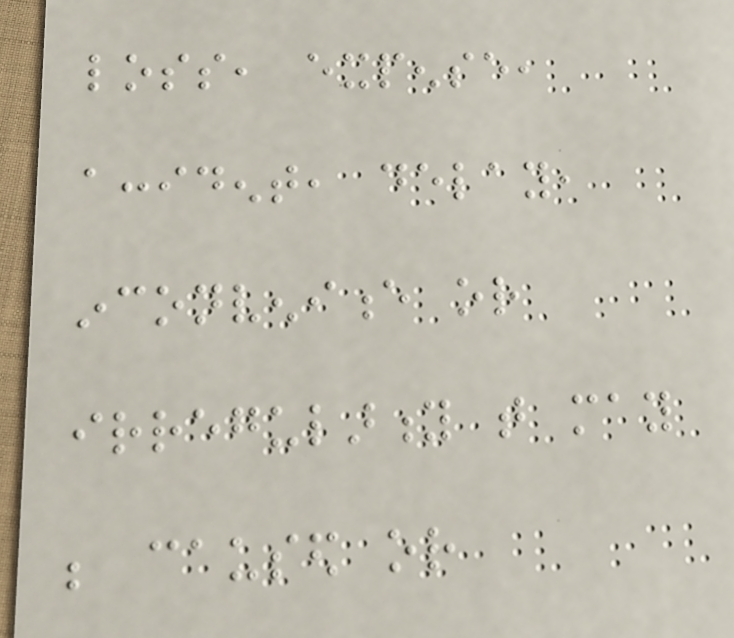loss, expense,
accident, delay,
inconvenience or
irregularity that may
be caused or
